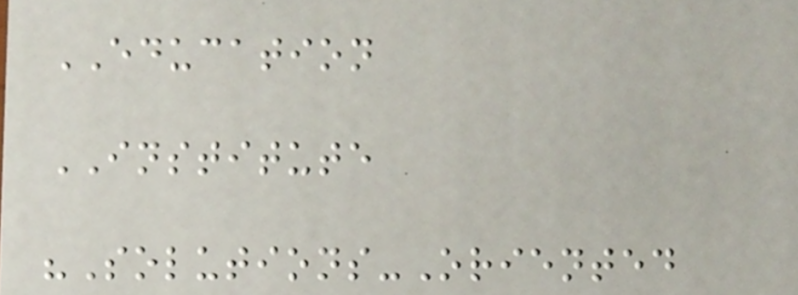EDUCATION
INSTITUTE
"Solutions-Oriented
